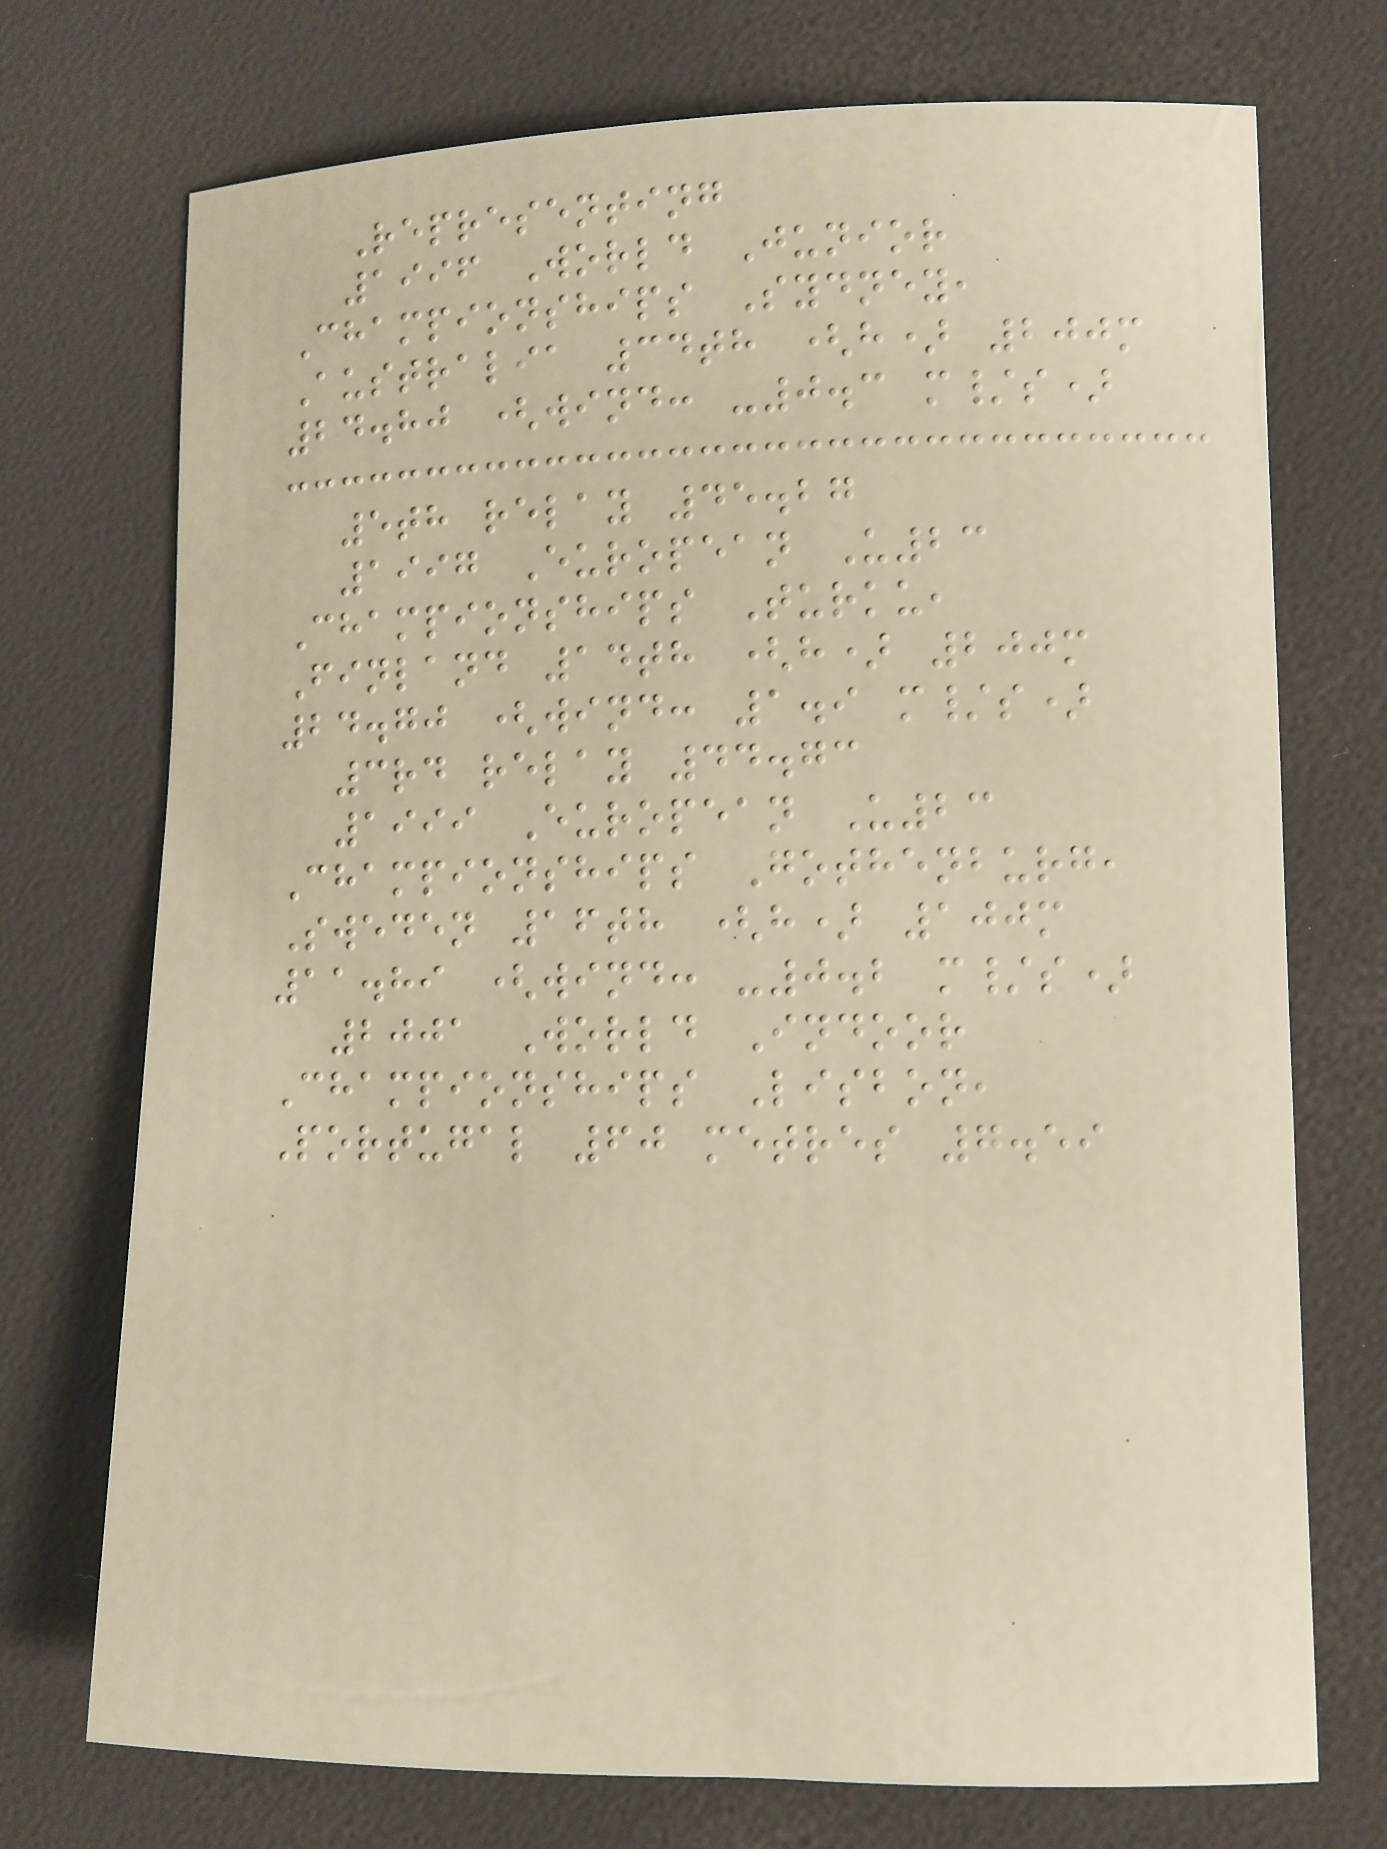Representing
1996 World Junior
Championships Sydney,
Australia 34th (h) 200m
24.80 (wind: -0.3 m/s)
5th relay 45.27
1997 European U23
Championships Turku,
Finland 14th (h) 200m
24.70 (wind: 1.9 m/s)
3rd relay 44.73
1999 European U23
Championships Gothenburg,
Sweden 16th (h) 100m
11.89 (wind: -0.2 m/s)
2001 World Indoor
Championships Lisbon,
Portugal 60 metres 7.59
